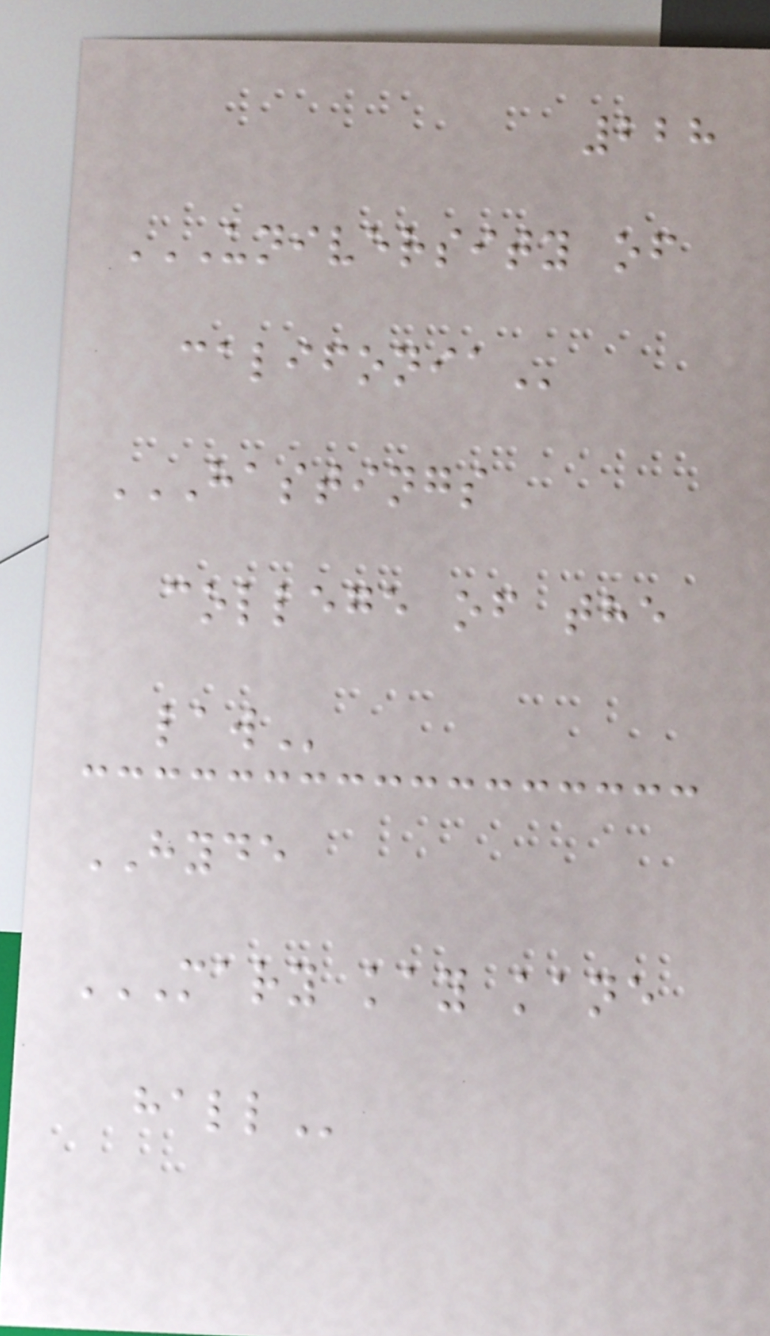228
UNIVERSITY OF
CALIFONIA
HASTINGS
COLLEGE OF THE
LAW
HYDE
MARY KAY KANE
HALL
